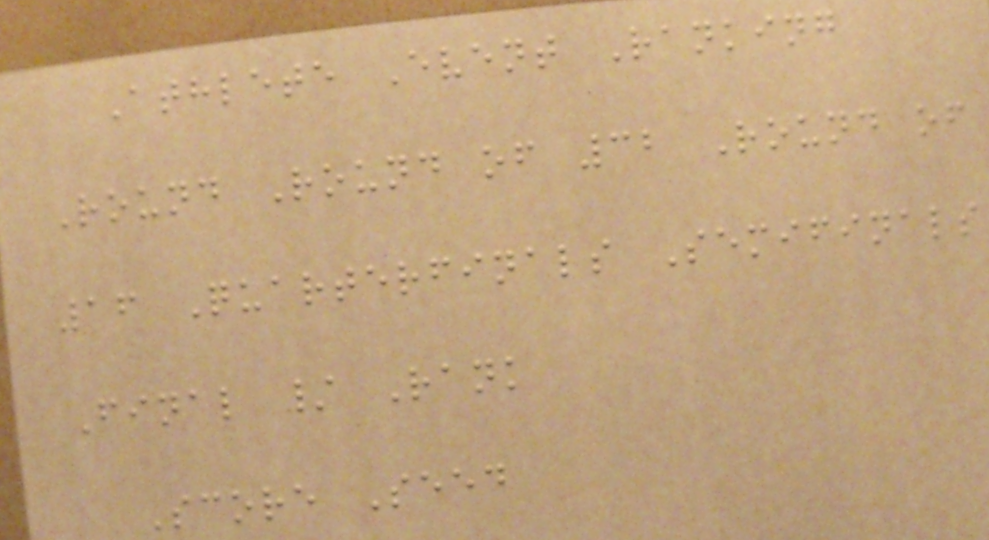Athlete Event Ranking
Round Round of 32 Round of
16 Quarterfinals Semifinals
Final / Rank
Score Seed
